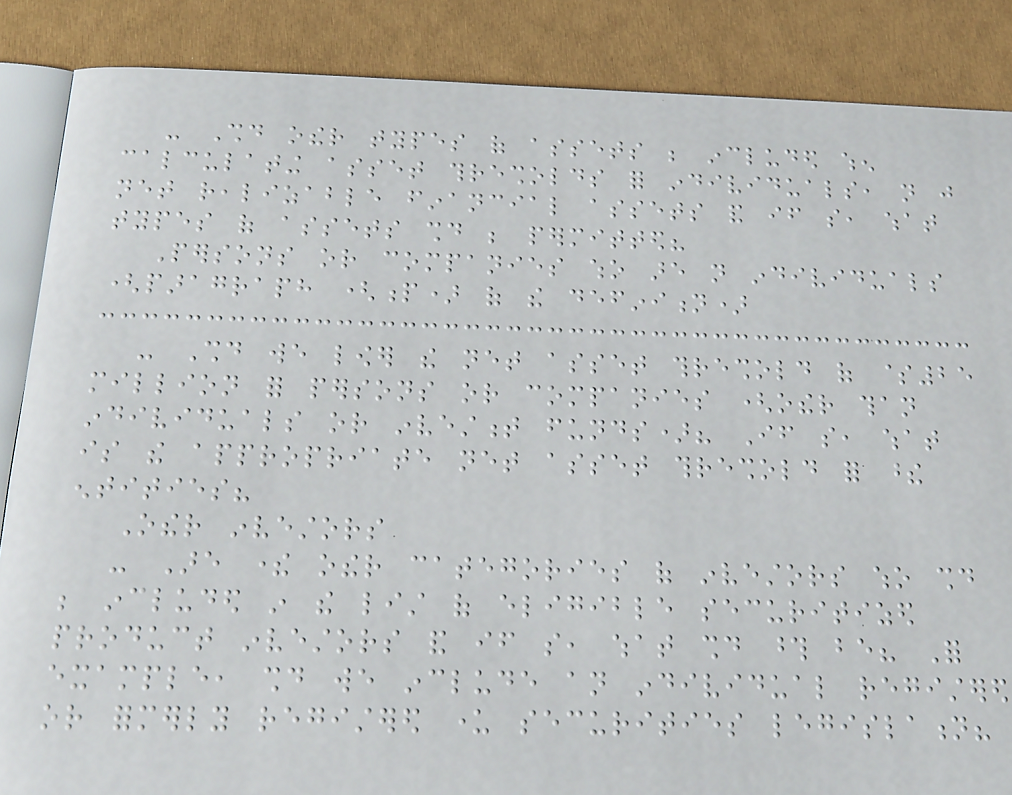- Should other types of assets be included when
calculating asset thresholds for individuals, not just
net realizable financial assets and if so, what
types of assets should be permitted?
Persons or companies who are not individuals
(paragraph (p) of the definition)
- Should we lower the net asset threshold of $25
million for persons or companies (other than
individuals or investment funds)? If so, what
is the appropriate net asset threshold for these
entities?
Other investors
- Are there other categories of investors who should
be included in the list of eligible securitized
product investors and if so, what should those be? For
example, should we include an individual registered
or formerly registered under securities legislation?
